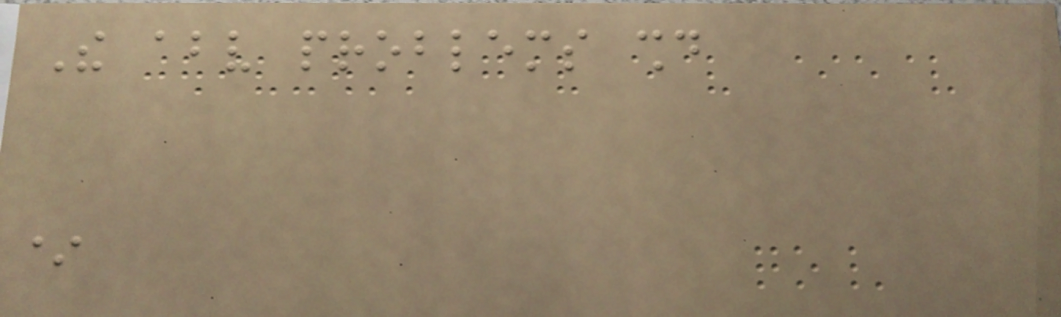The above problems should
*
